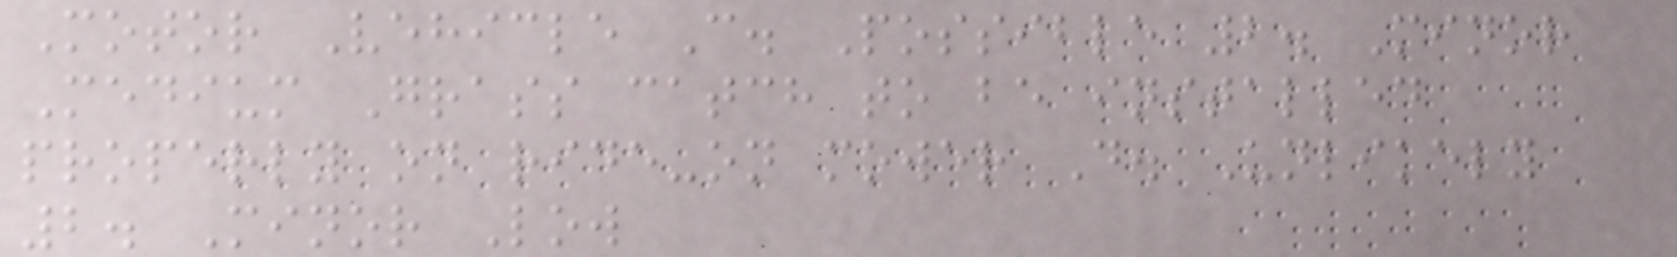Motor Vehicle C. Possible 2. Minor
Medium Grass catch to be installed
properly on ride-on mower D. Unlikely
2. Minor Low
